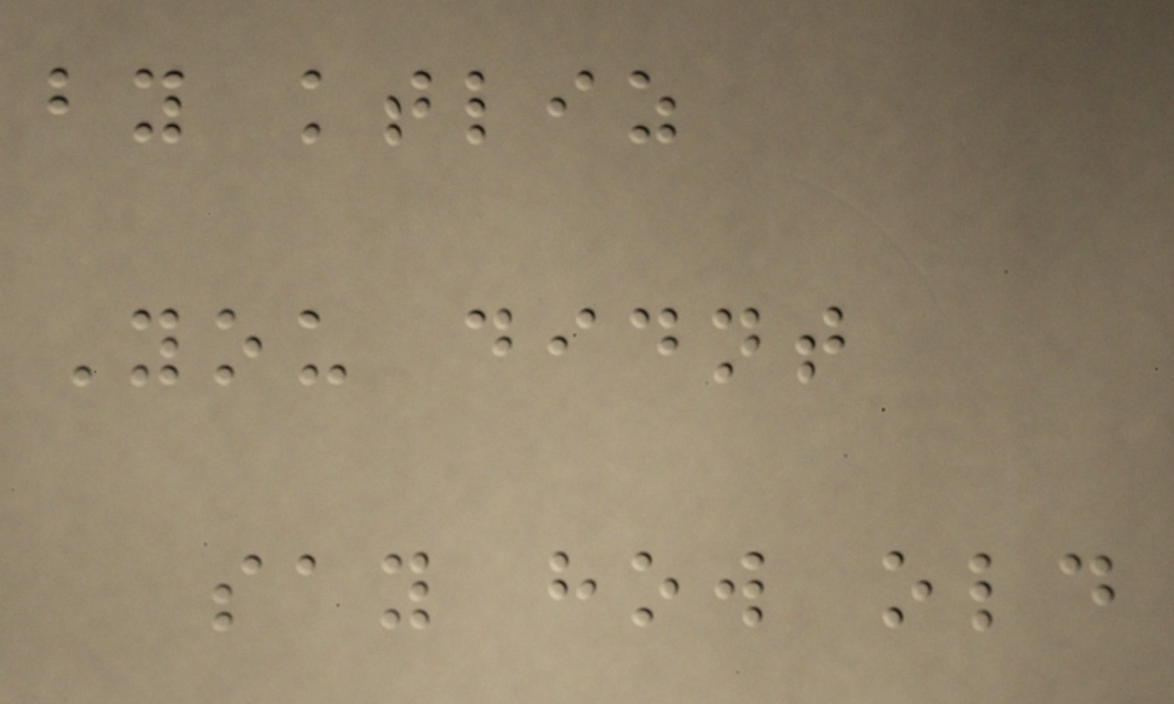by ktliz
You didnt
say how old
